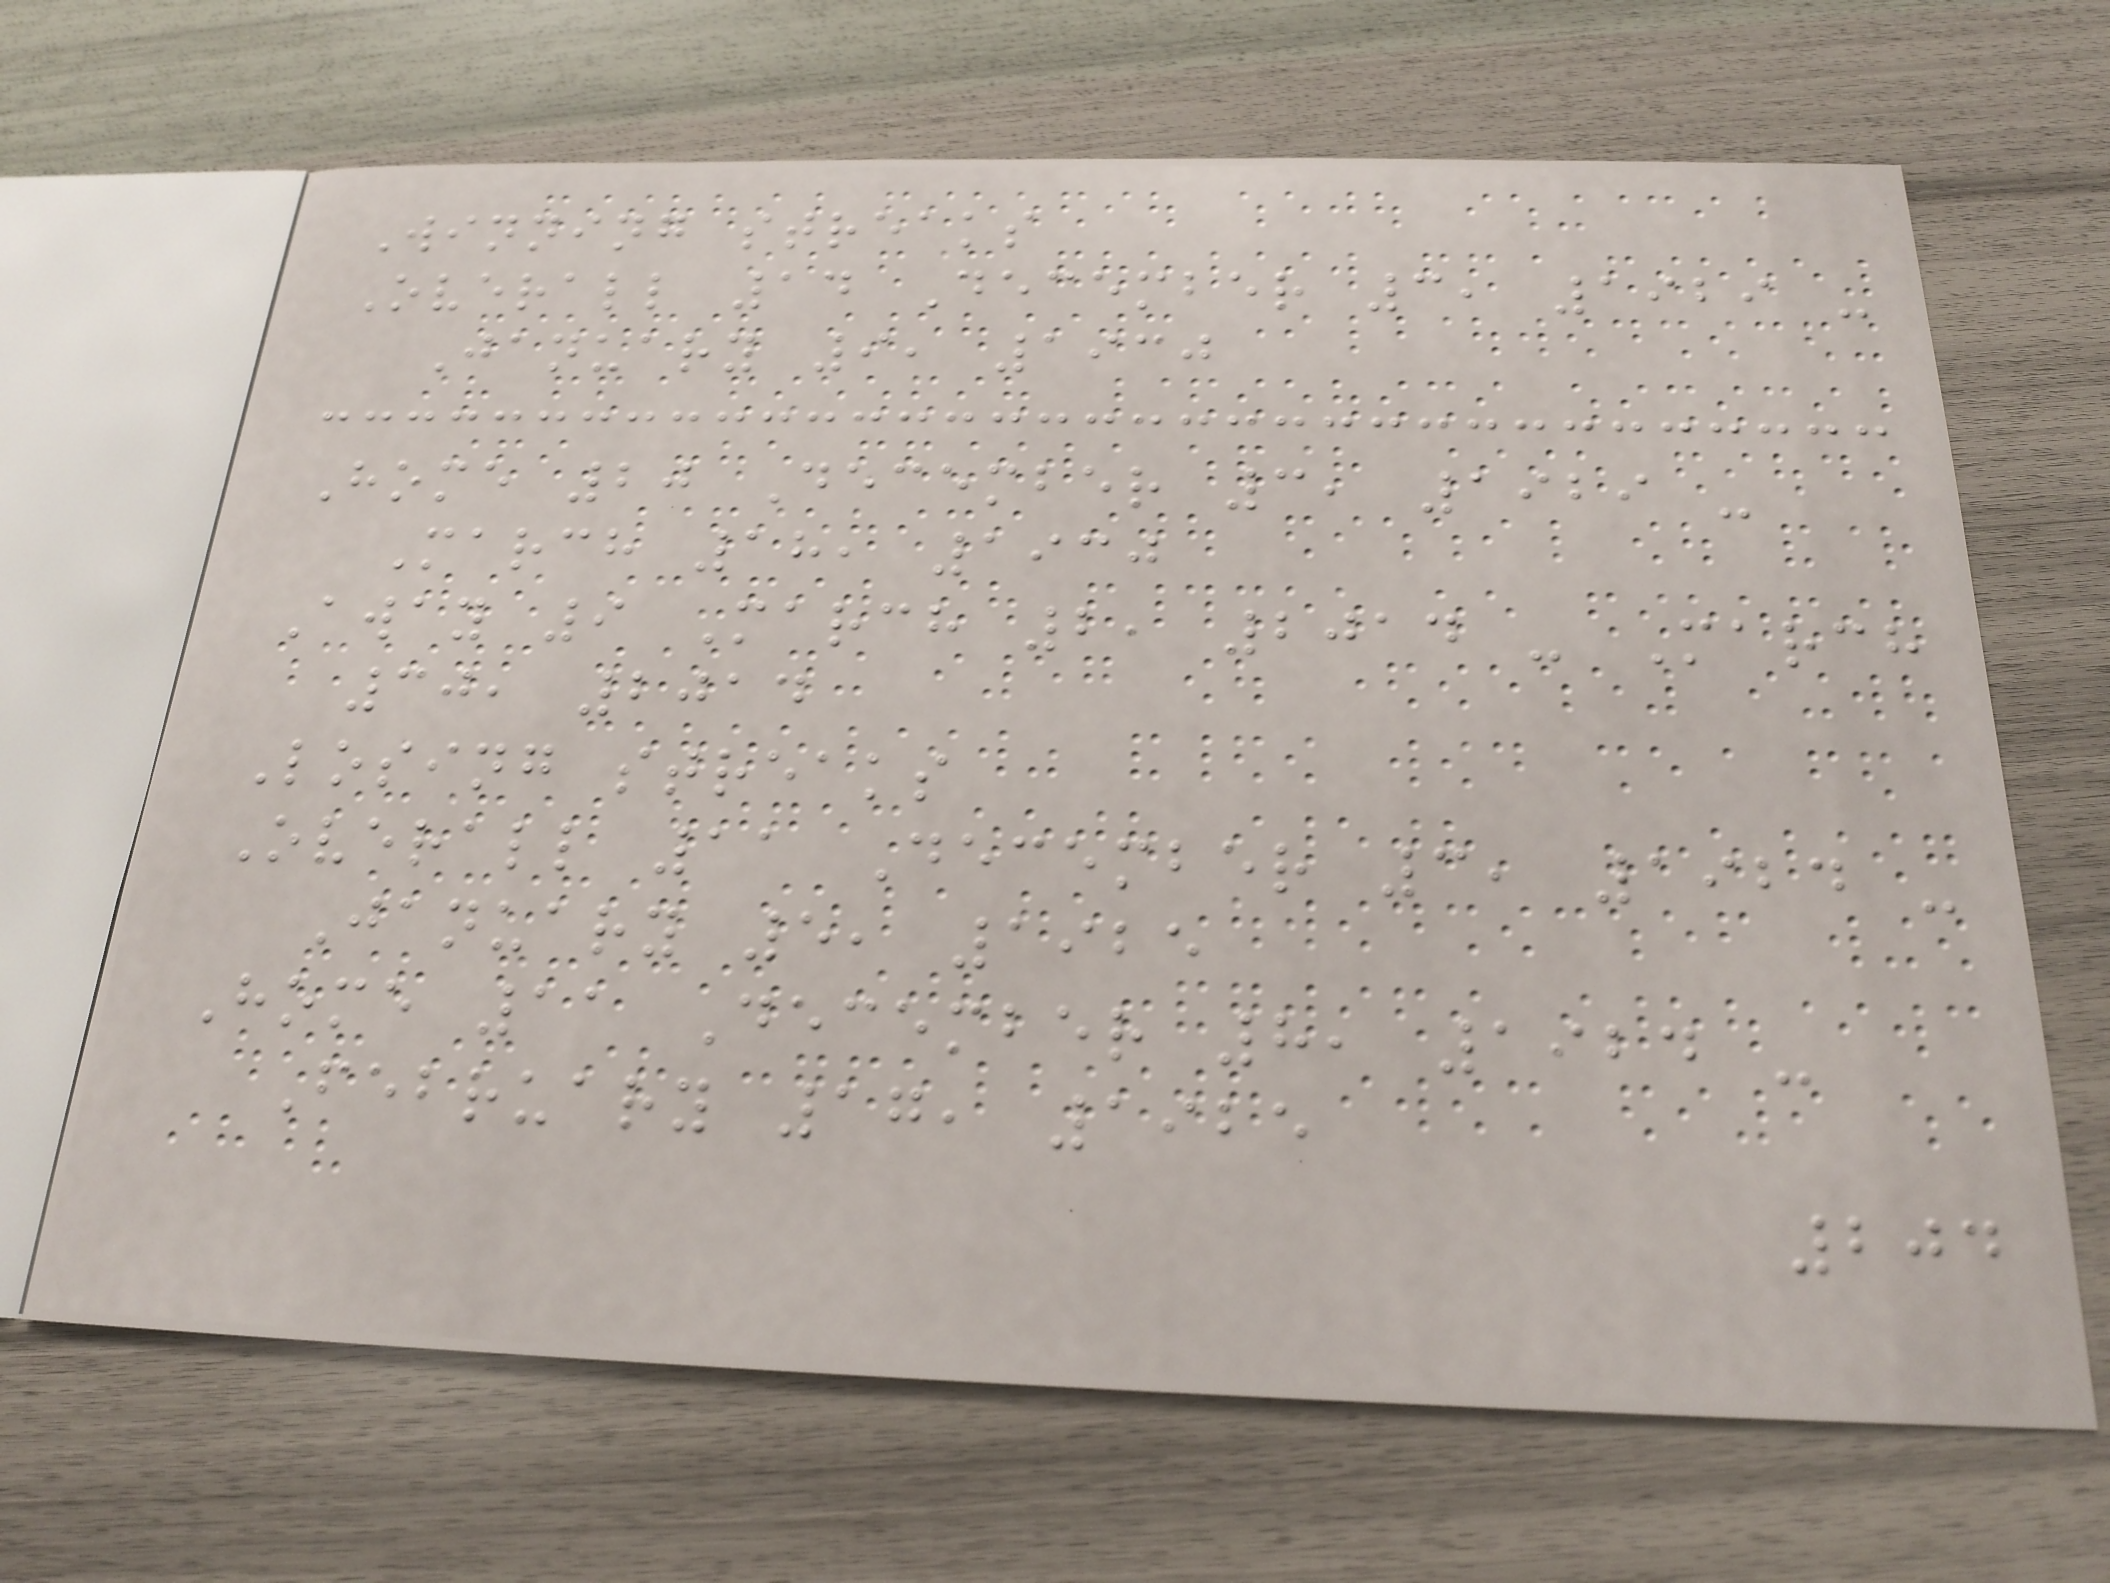Winning streaks
Overall 14 December 3, 1929 -
January 9, 1930
Home 20 December 3, 1929 -
March 18, 1930
Away 9 March 2, 2014 - March
30, 2014
Losing streaks
Overall 11 December 3, 1924 -
January 5, 1925
Home 11 December 8, 1924 -
February 17, 1925
204
